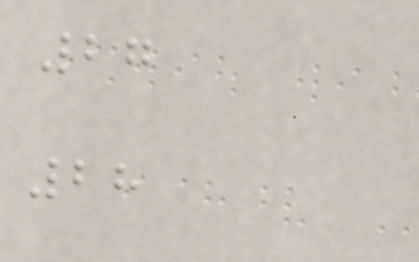27
28
